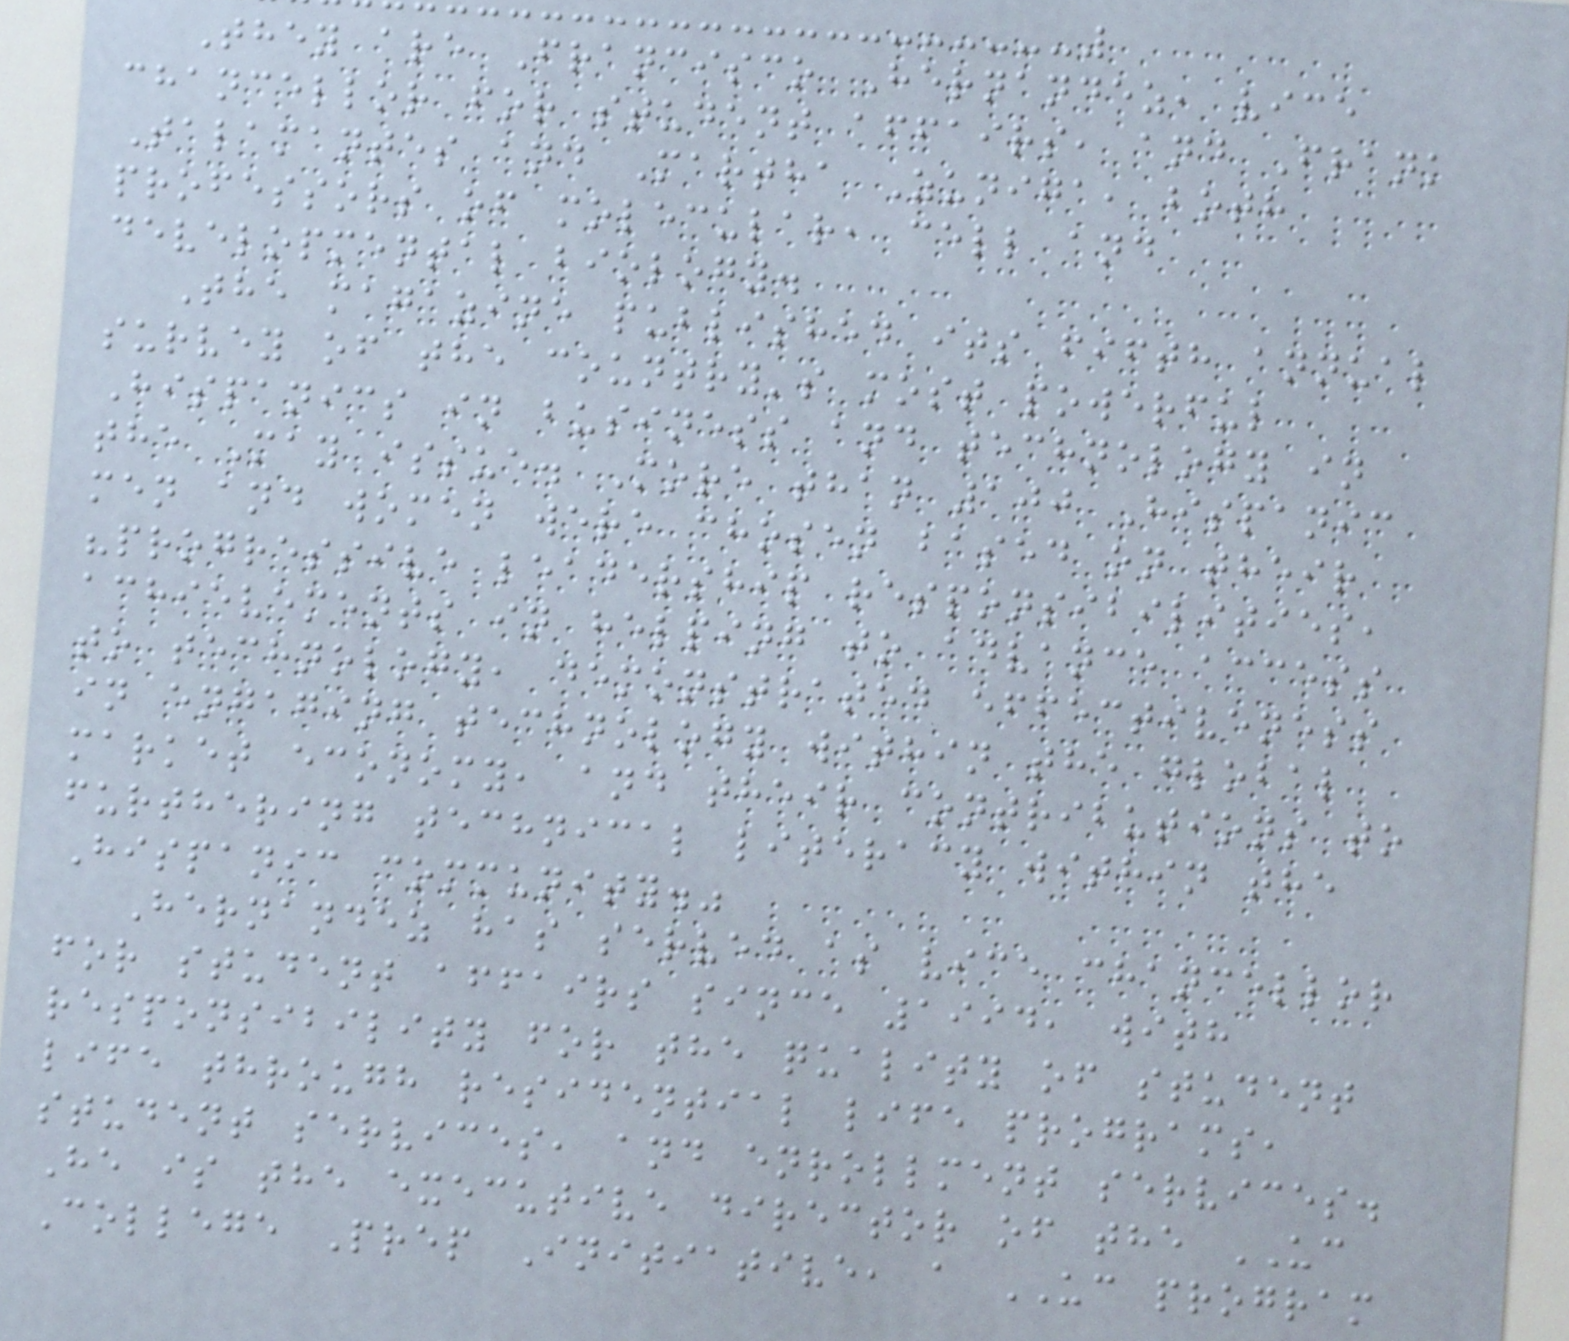They are Francisco Hernandez, vice
chancellor for student affairs, and Frank
Talamantes and Martha Zuniga, both
professors of molecular, cell and
developmental biology.
The magazine published its fifth annual
survey of the country's most powerful
Hispanics in business and technology in
the May issue. More than 100 Hispanic
men and women were chosen based on their
"progressive leadership responsibilities,
achievements in helping to advance access
to technology, demonstrated effectiveness
in engaging technology within the global
market economy, and their contributions to
furthering technical literacy within the
Hispanic community."
Hernandez has served as vice chancellor
for student affairs since 1994, with
responsibility for the quality of student
life through residential life programs,
student services, and enrollment services.
He is the executive director of the UC
College Prep Initiative, a UC program
